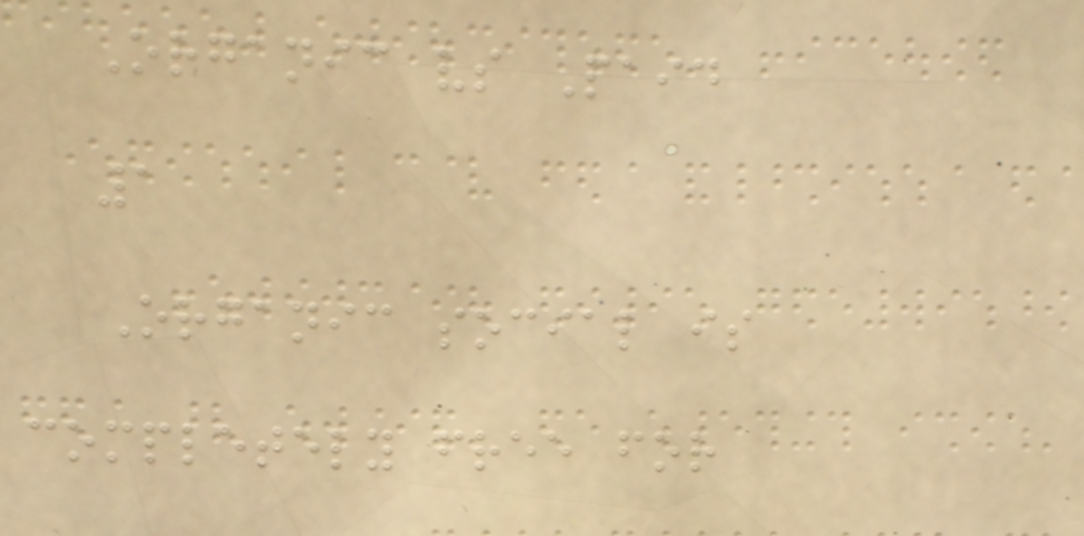Organic vs Paid
1
Organic social is
completely free for
